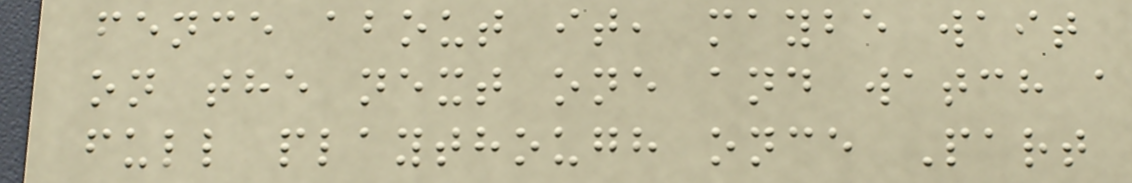fence about it, maybe wait
on the next one and watch a
full playthough once Part
